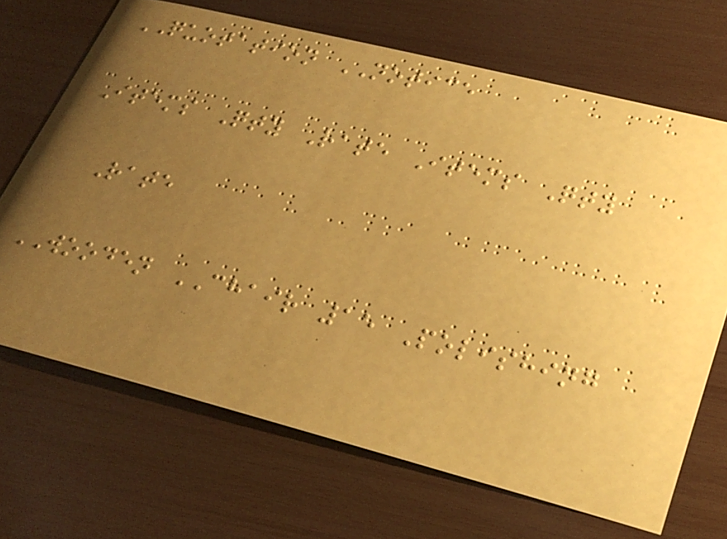QUOTATION NOTICE
Items Qty Rate Items Qty
Rate
WOODEN CHAIR 15 Polishing
